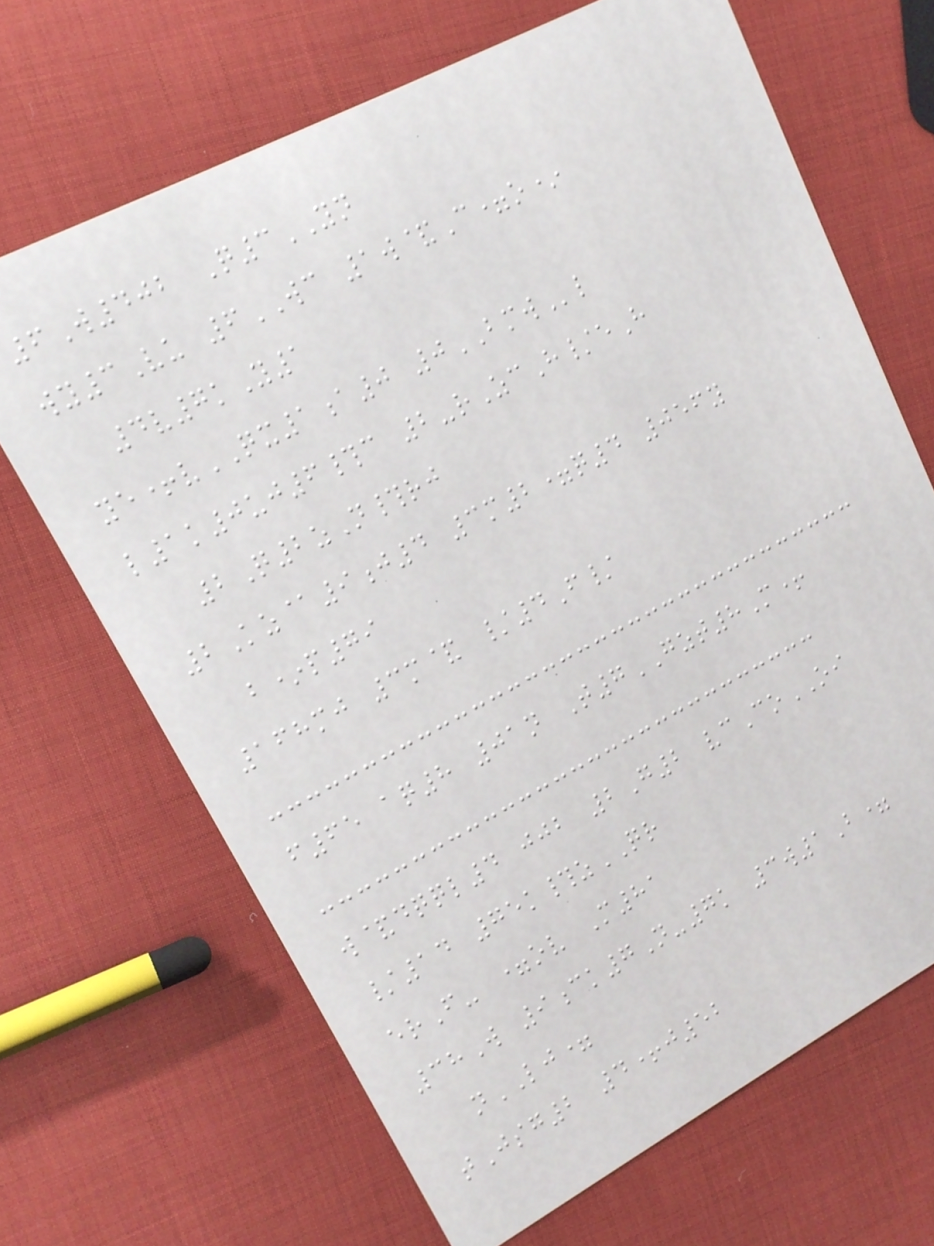6W402 Q3YN
wy3Vu 6WC 1w&C=o*
4v7kY1
ye+vQX1a0 0BMWl
l1k0uj6#c 2-rZcH/eH
2Q2zN#rj
2Kz@9j4 3m2=q4 056y
b*p79
168mj 3m& /4F/
f65 aq8 01n T7GZT8M+
w&dqql4 jjb 2G2 vcCoOI
/14 75k#zQR
erF- =ov M81
38W 9ck7N-7k 3w1B=
nLJ=
tJsg2 4+j52
